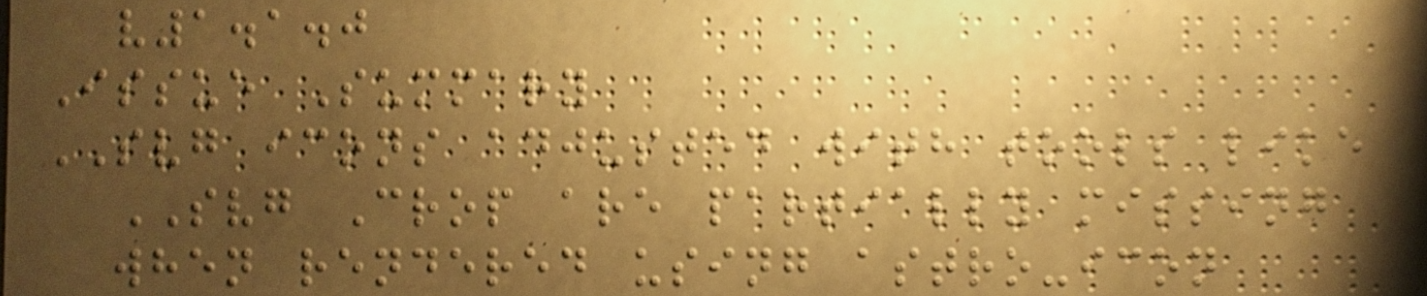v1.1.0
Issue Summary
SVG icons adjusted with tools like
SVG Crop are partially missing
when rendered using astro-icon
